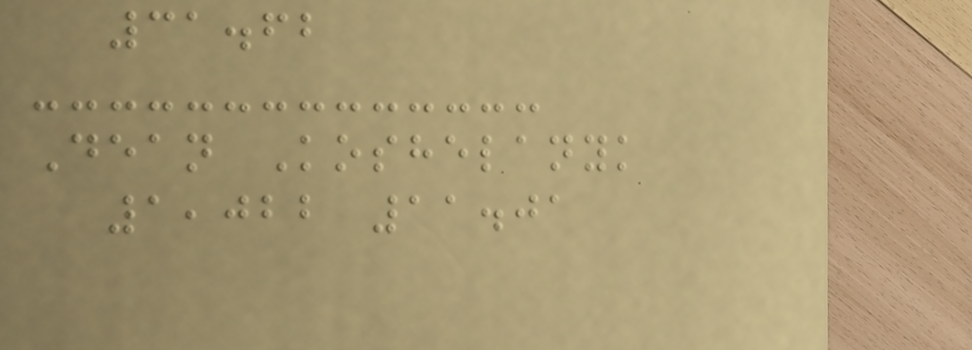31.62
Dean Koshelanyk
1,022 11.01
